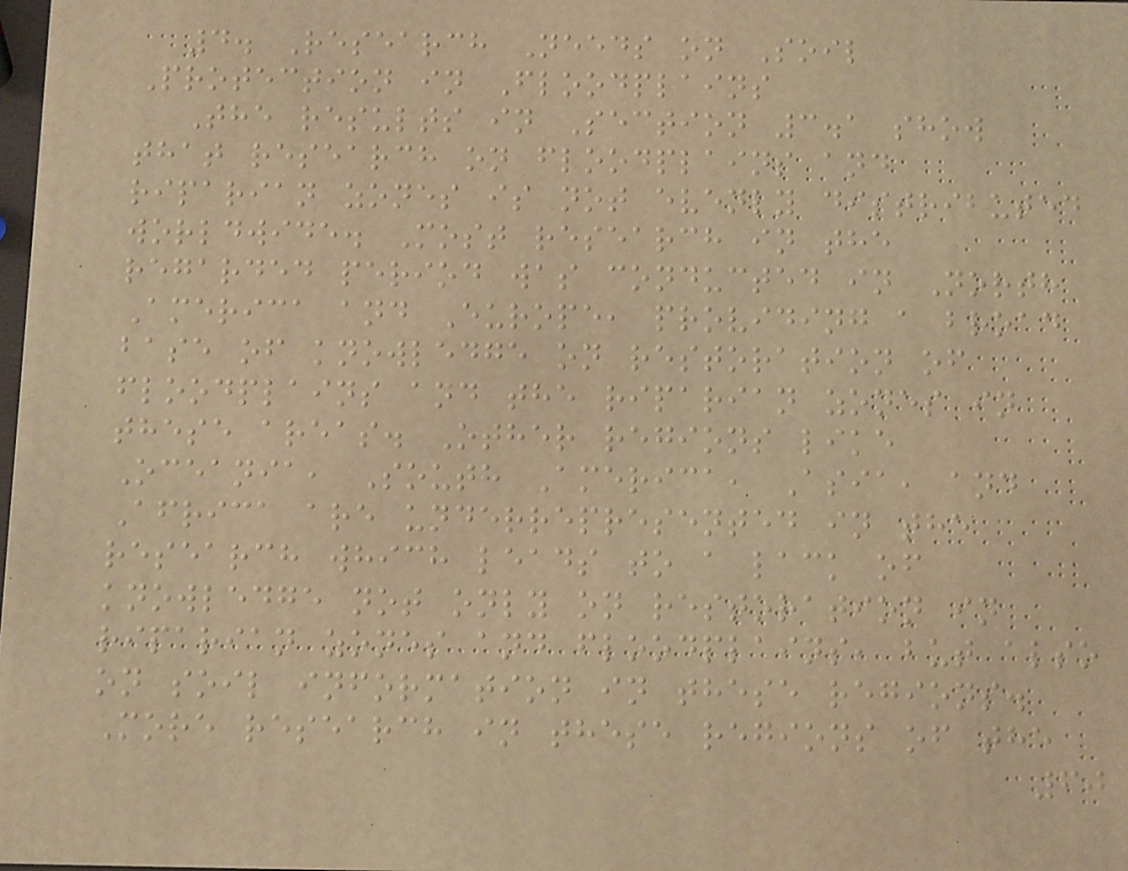4. Research Needs on Soil
Protection in Floodplains
The results in Section 3.1 show
that research on floodplains and
riparian zones is not evenly distributed
worldwide. Most research in the
regarded period was conducted in North
America and Europe, providing a broad
base of knowledge on restoration of
floodplains and the riparian zones in
these areas. Other regions like
Oceania, South America, Asia, and
Africa are underrepresented in the
research which leads to a lack of
knowledge not only on restoration in
riparian zones and floodplains, but also
on soil information in these regions.
More research in these regions of the
60
